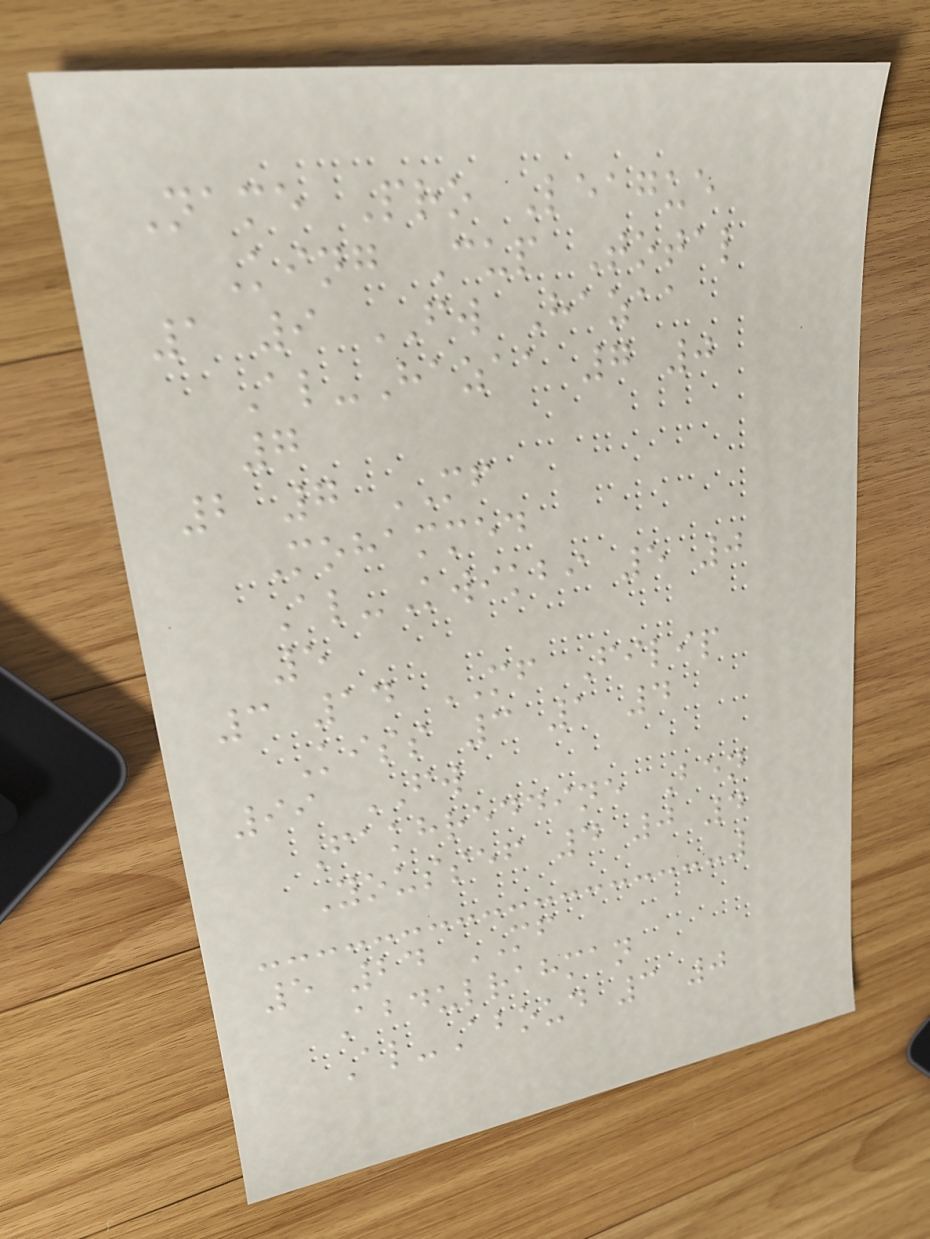Name Pro League
King Cup Total
1 9 FW Hazaa
Al-Hazaa 7 0
7
2 7 MF
Mohammed
Al-Kwikbi 5 0
5
3 14 MF Filip
Kiss 3 1 4
99 FW
Fakhreddine Ben
Youssef 4 0 4
5 24 MF
Abdulrahman
Al-Aboud 3 0
